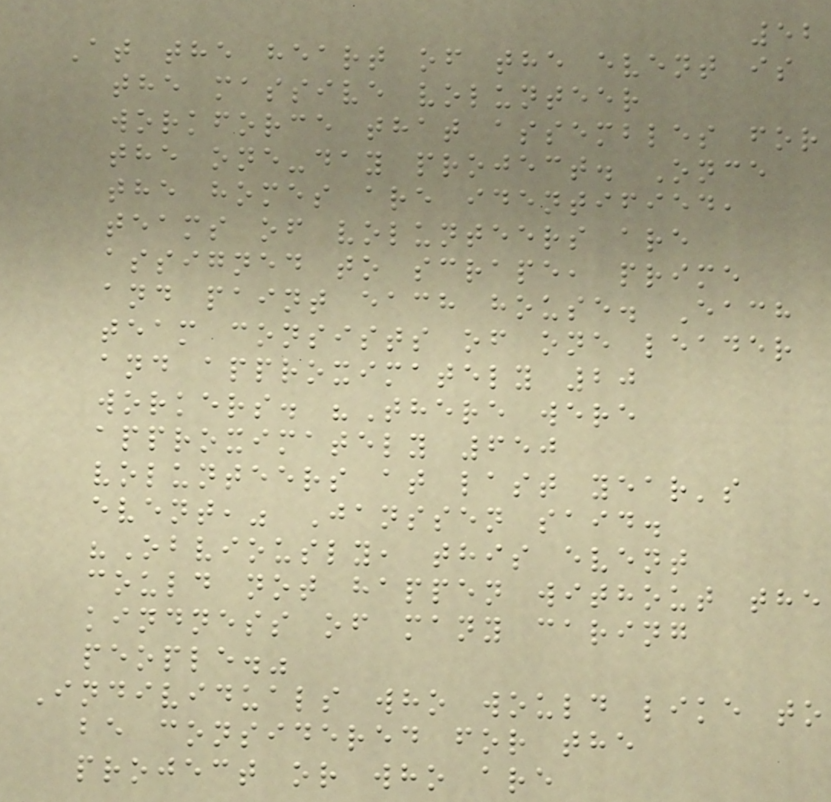52
At the heart of the event is
the massive volunteer
workforce that assembles for
the one-day project. Once
the homes are identified,
teams of volunteers are
assigned to scrape, prime
and paint each house. Each
team consists of one leader
and approximately 20
workers. "There were
approximately 650
volunteers at last year's
event," Janssen said.
"Obviously, this event
could not happen without the
kindness of many caring
people."
Individuals who would like to
be considered for the
project or who are
